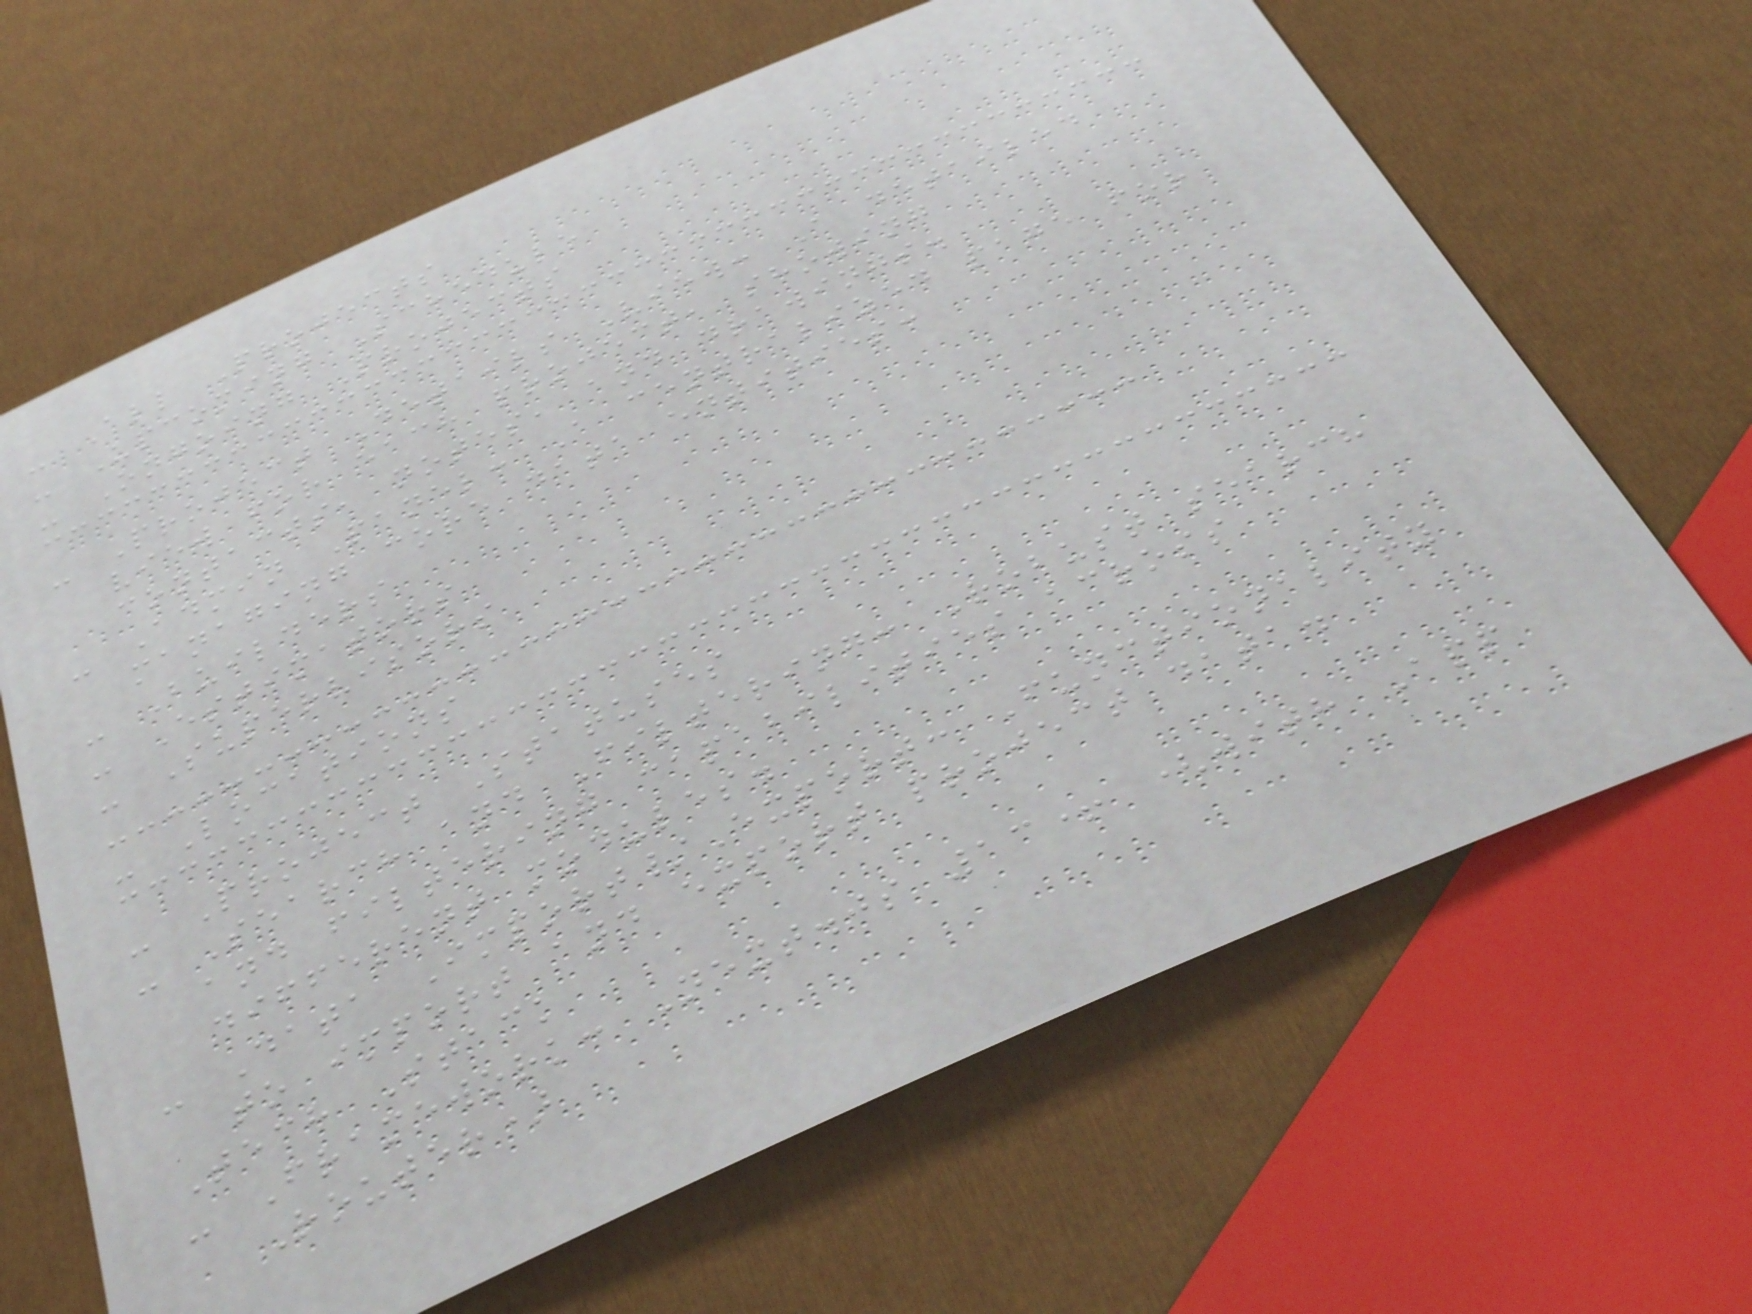- All Projects
- Upcoming Schedule
- Ongoing Projects
- Project Details View: A detailed
view for each project, showing
contacts, notes, and drawings.
- Admin Panel: A centralized page for
managing core data entities:
- Builders
- Estimators
- Supervisors
- Locations
- Project Statuses
- Search and Filtering: Robust search
and filtering capabilities across
different modules.
- Data Import/Export: Functionality
to import and export project data.
Tech Stack
- Framework: Next.js 13+ (with App
Router)
